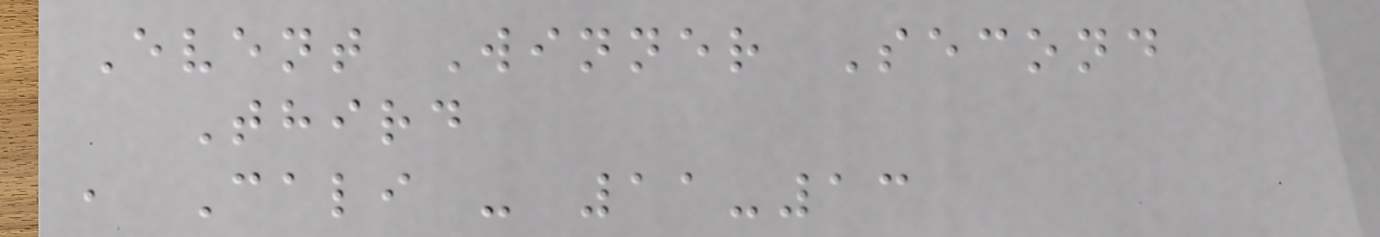Event Winner Second
Third
, Cali - 11-13
